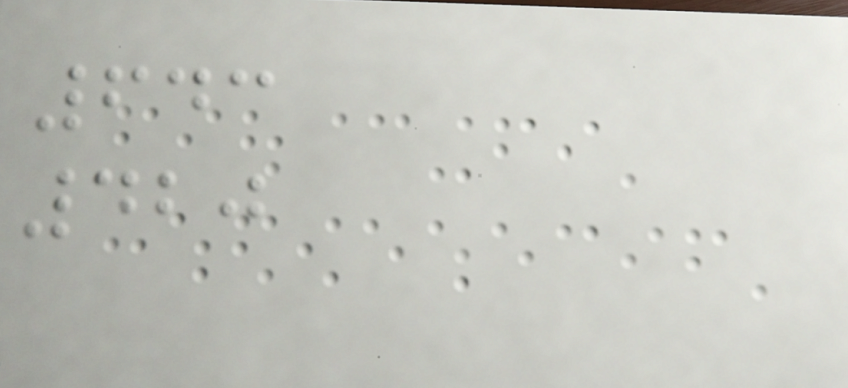643
420
